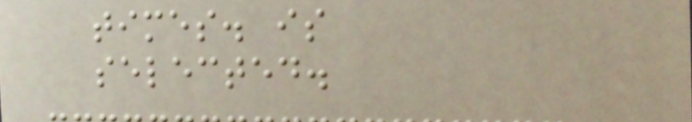times. is
selected.
